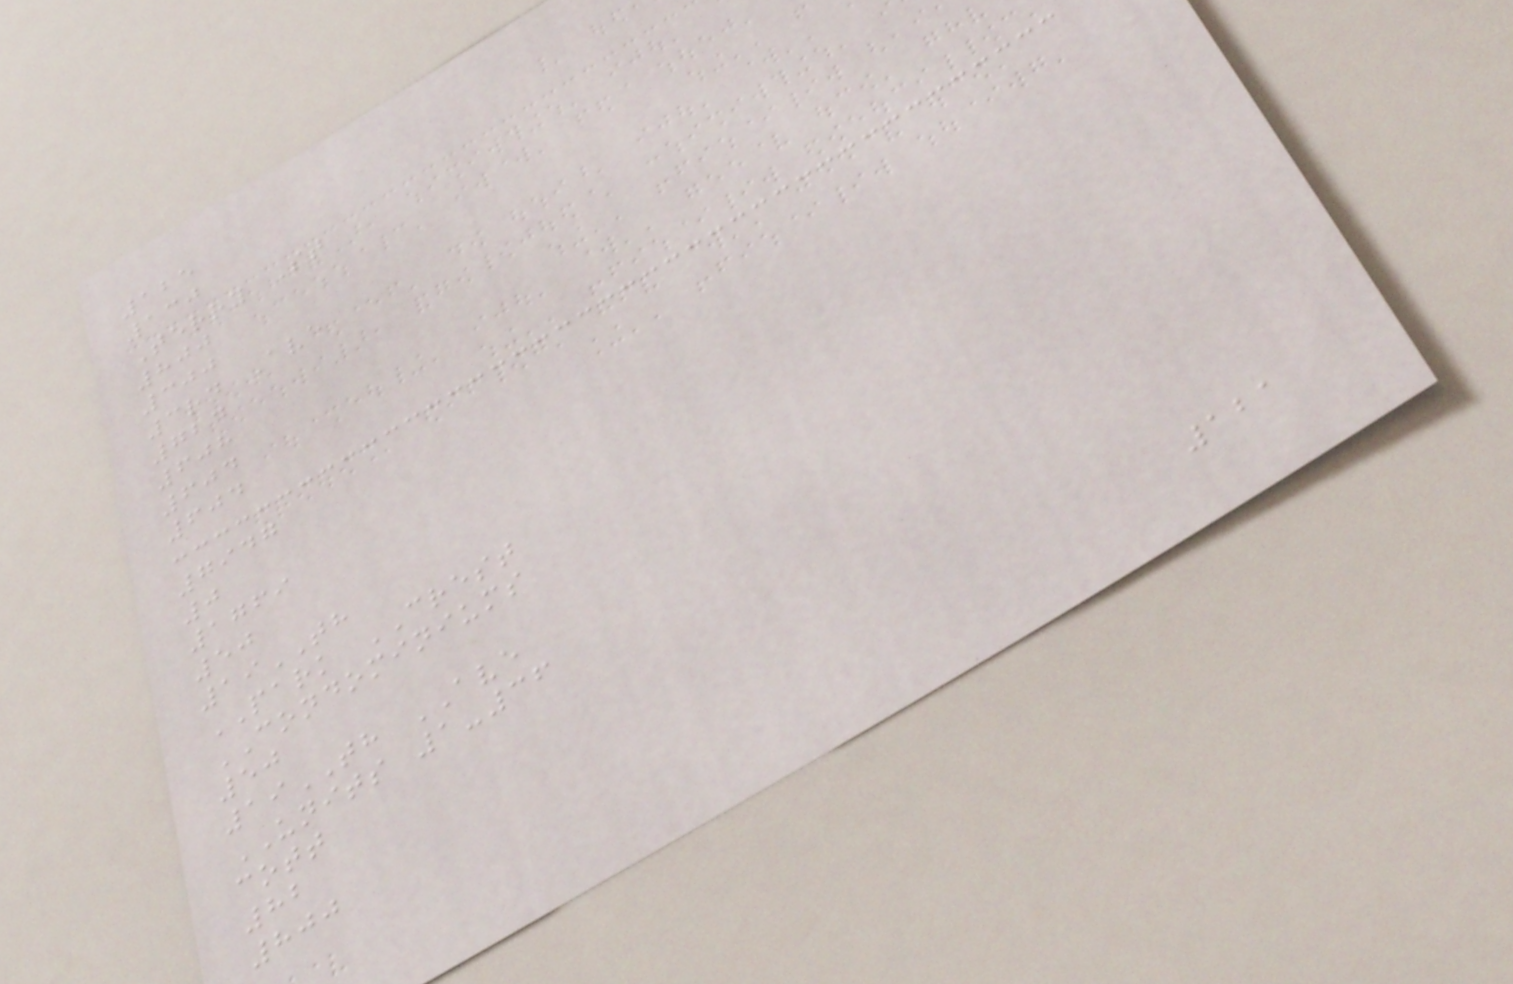125
130
Terry St
800
300
3rd Ave
724
608
604
604
7947
0
1769
50
19TH
PARK CREST
CONDOMINIUMS
50
19TH AVE
UNITS 1-36
cott
82
800
121
